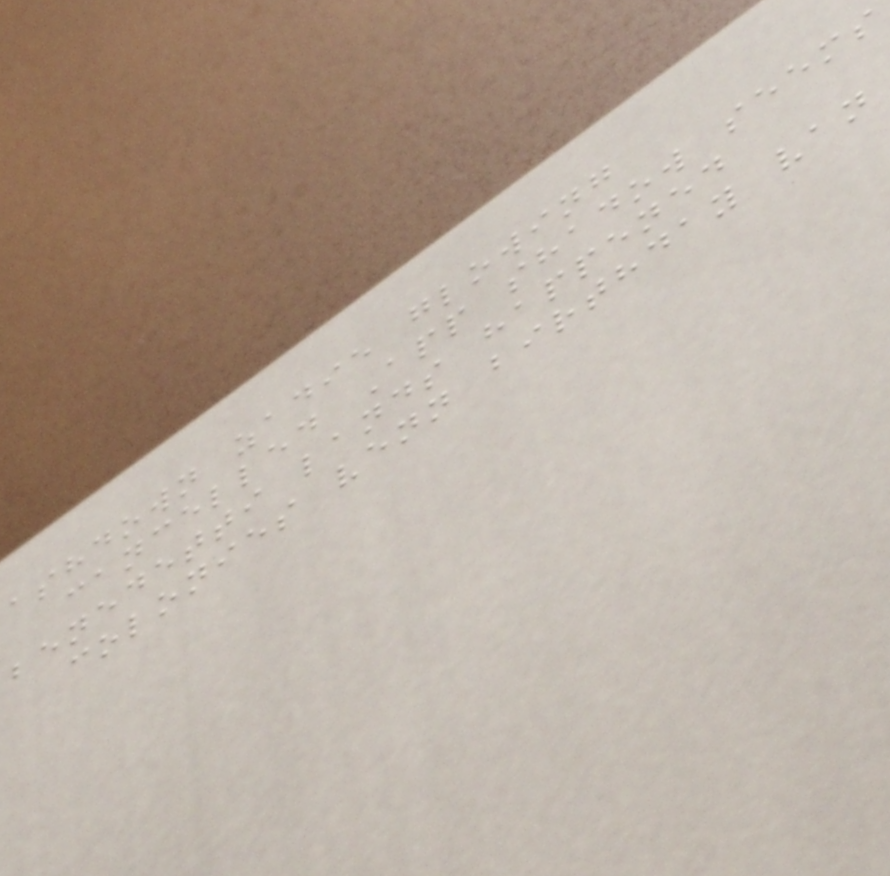ashdown zadie glowing
cancelled App shadow seems
benedetti lands happened
colonies venn birthday van
